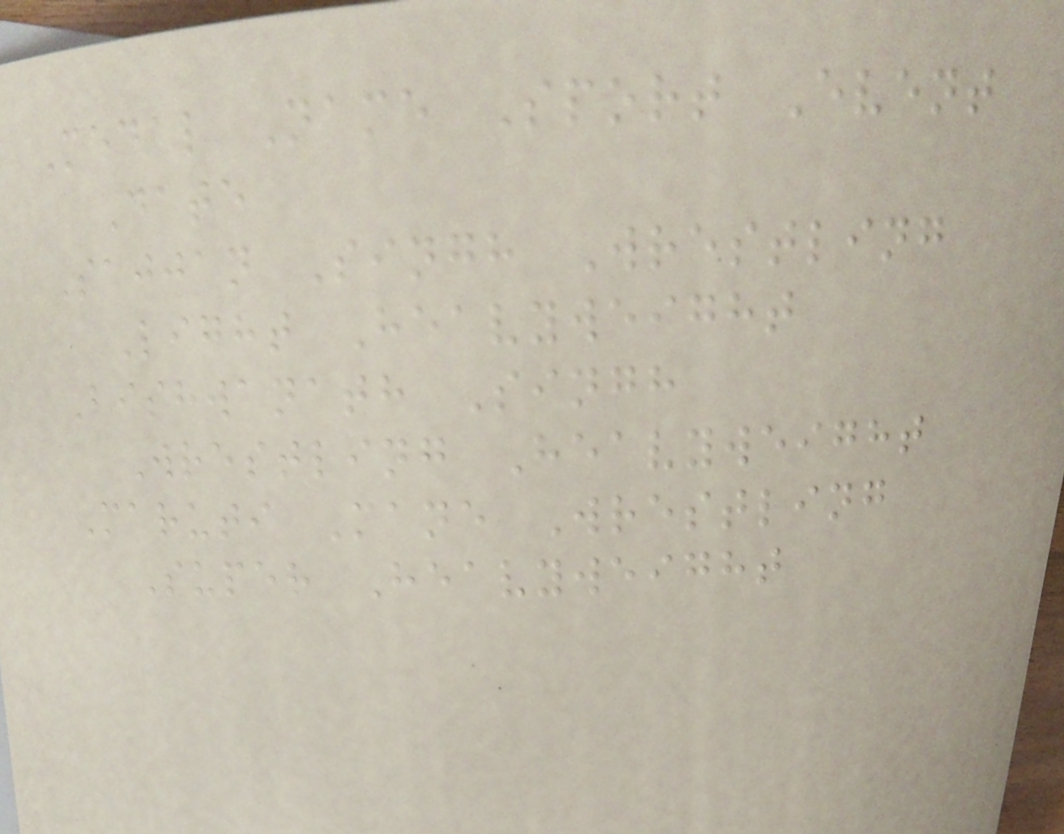Medal Name Sport Event
Date
Sajjan Singh Wrestling
Light Heavyweight
Bishwanath Singh
Wrestling Heavyweight
Maruti Mane Wrestling
Super Heavyweight
